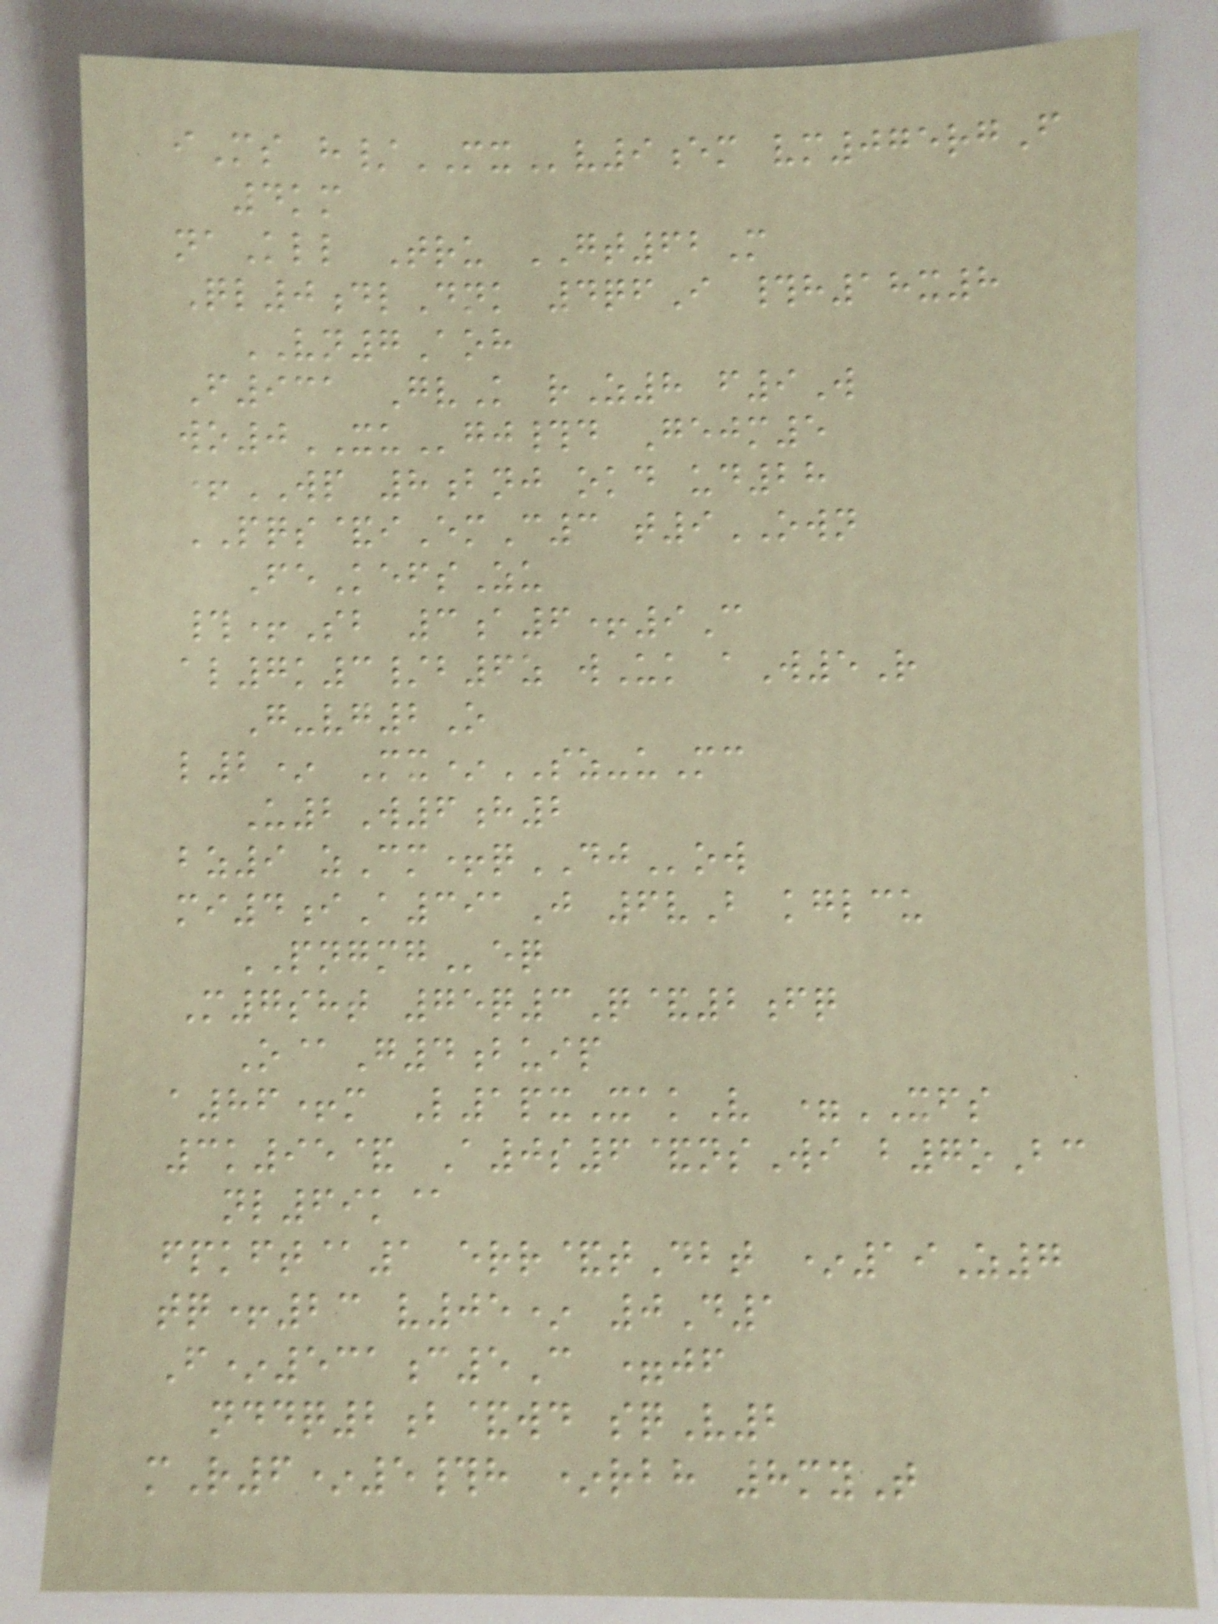iMs h/MXv9em vm075rgF
4km
naKll Tru GT62M
Ql0dlDnk 4qfI #h18x8
VN7Aoh
F931 GvK rZ8 f9W
wo0XUgj#d Gejm5
+WP 8bnj okd ud28
PQS&iEmC3 t9OWN
FeKefsZu
#+Sb 3a6+9C
al7k3/b6z wUk aW5R
G-vg2O
l2* Mx*SZ-uMc
U2W6h2
bz9 zCm+qDJow
mi4iA391J 6vB kglcu
PNGMGeq
M7sht 75q3Q&2fq
O@G4buip
a86+m L1pxXakV =XFS
3k95& A0s6&nsWi b7oBc
nl69k@
fpkft@1 err&tDbt *19Z7
tq+23 v05* 0D1
F*531c5C =jf
nddq2b&wd sqV2
mR6*5#h *rbh 8myT
